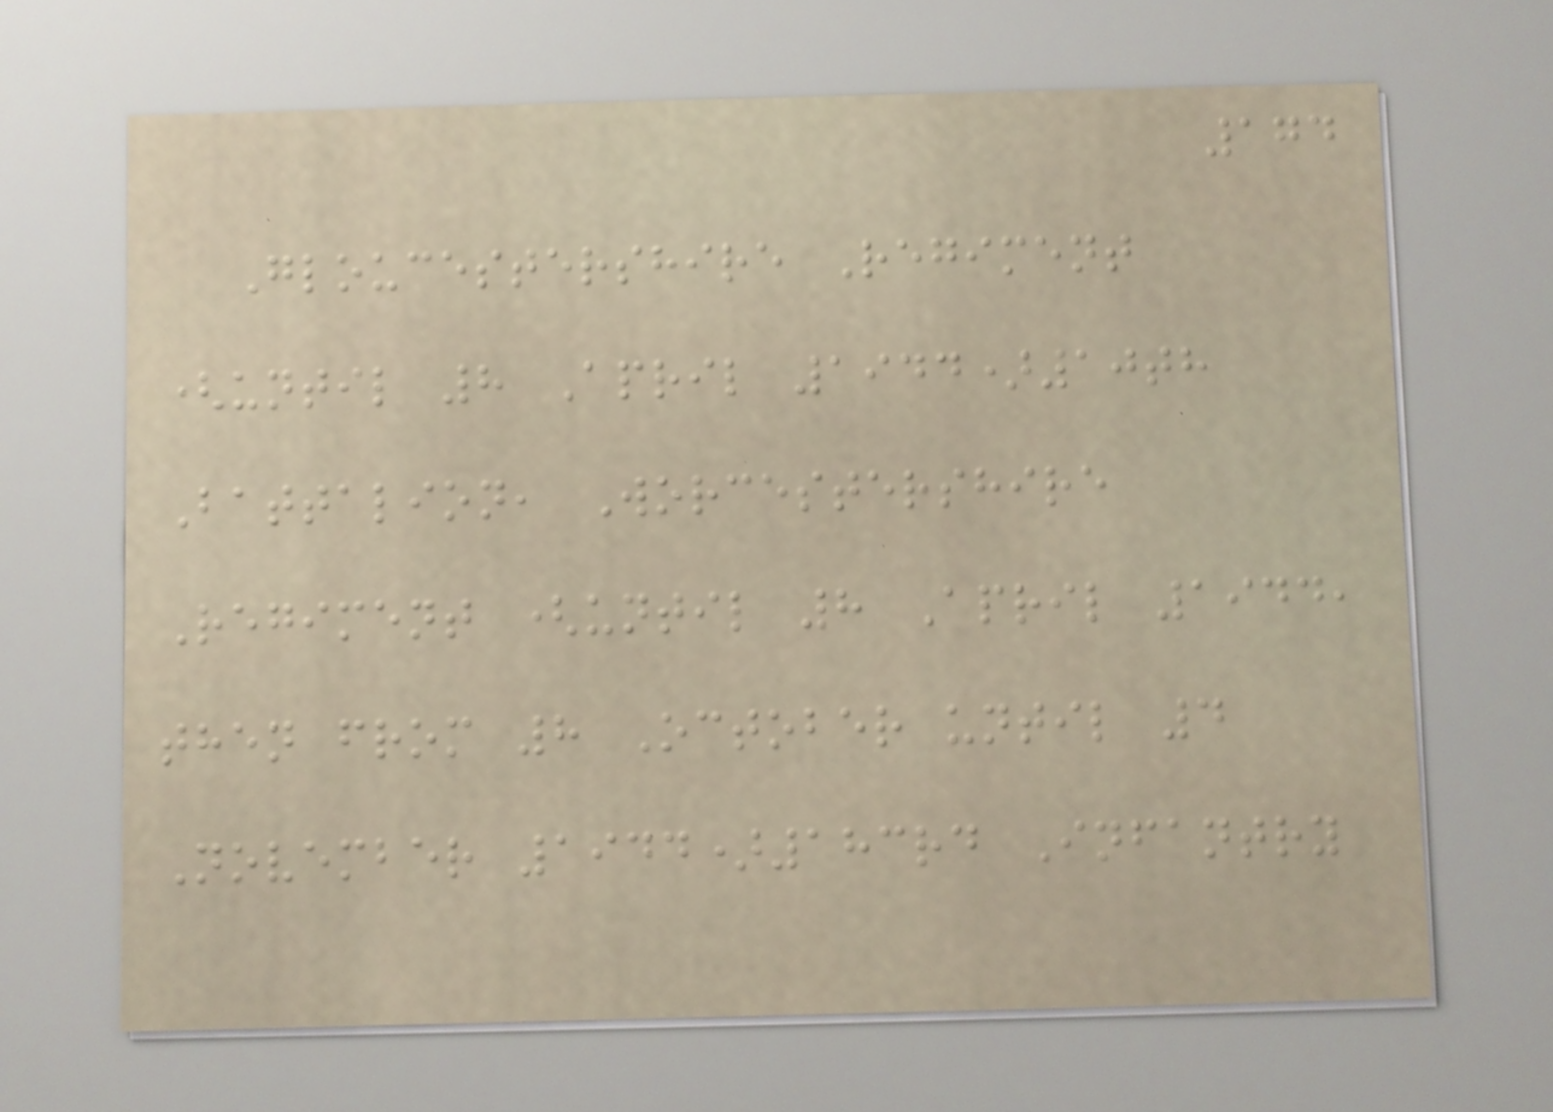174
Gloucestershire Regiment
(until 8 April 1944)10th
Battalion, Worcestershire
Regiment (until 8 April 1944,
then from 8 October until 4
November 1944)183rd Infantry
